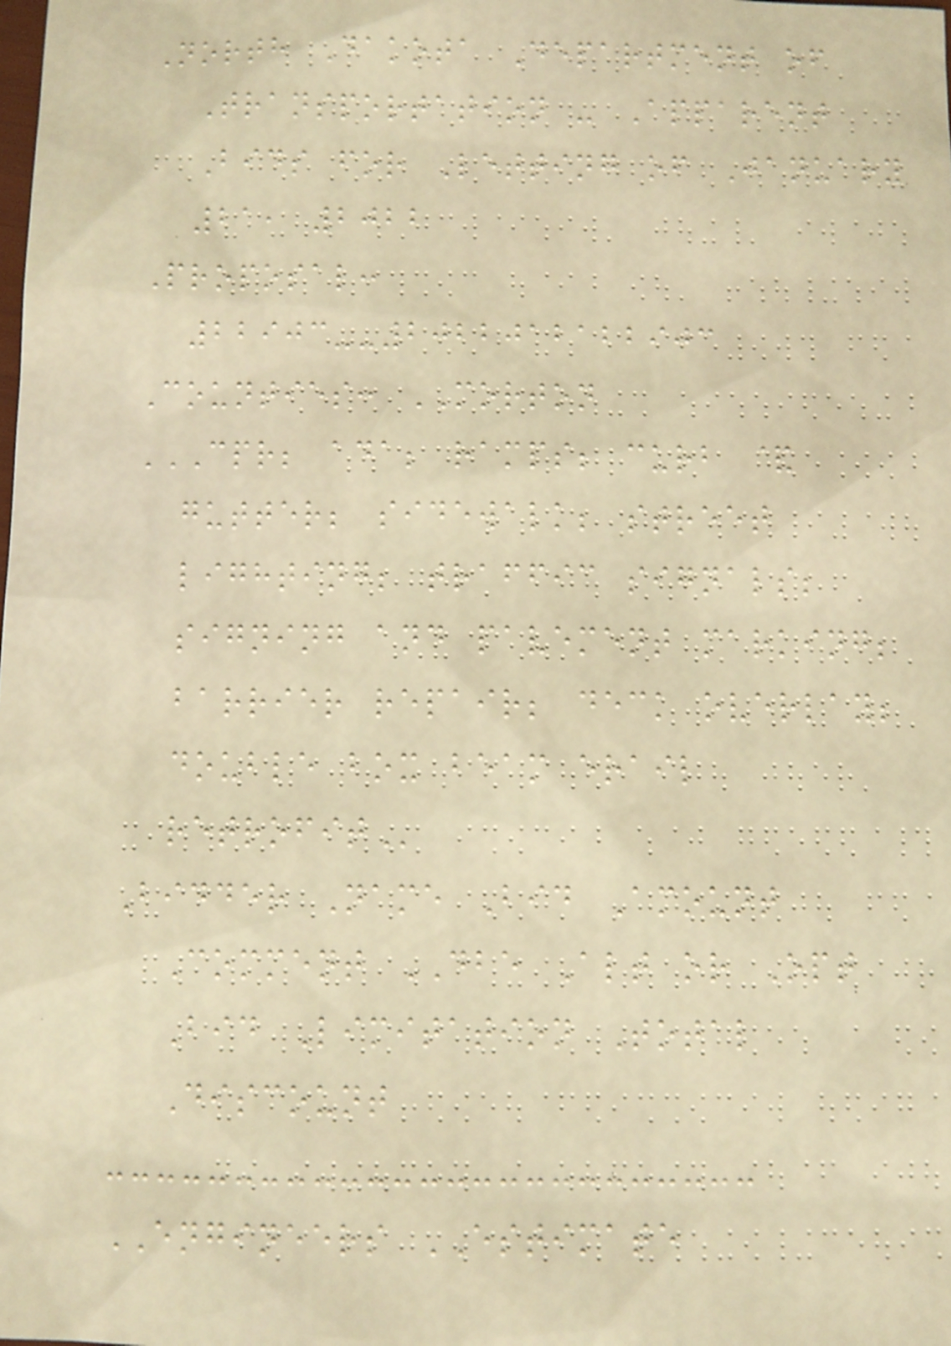North Dakota Department of
Transportation - Apparent
Bids for Letting of January
21, 2022
Proposal:
22903--2022012122903
Counties: MORTON
CPR; ADA; RAMPS; CURB &
GUTTER; SIDEWALK; STREET
LIGHTING; TRAFFIC SIGNALS;
SIGNING AND PAVEMENT MARKING;
BARRIER REPAIR; DECK OVERLAY;
DOUBLE BOX BEAM ERAIL
RETROFIT
Bidder Name Bid Amount
Comment DBE Alt or Opt
Bid Limitation Total
Discount
ENGINEERS ESTIMATE
